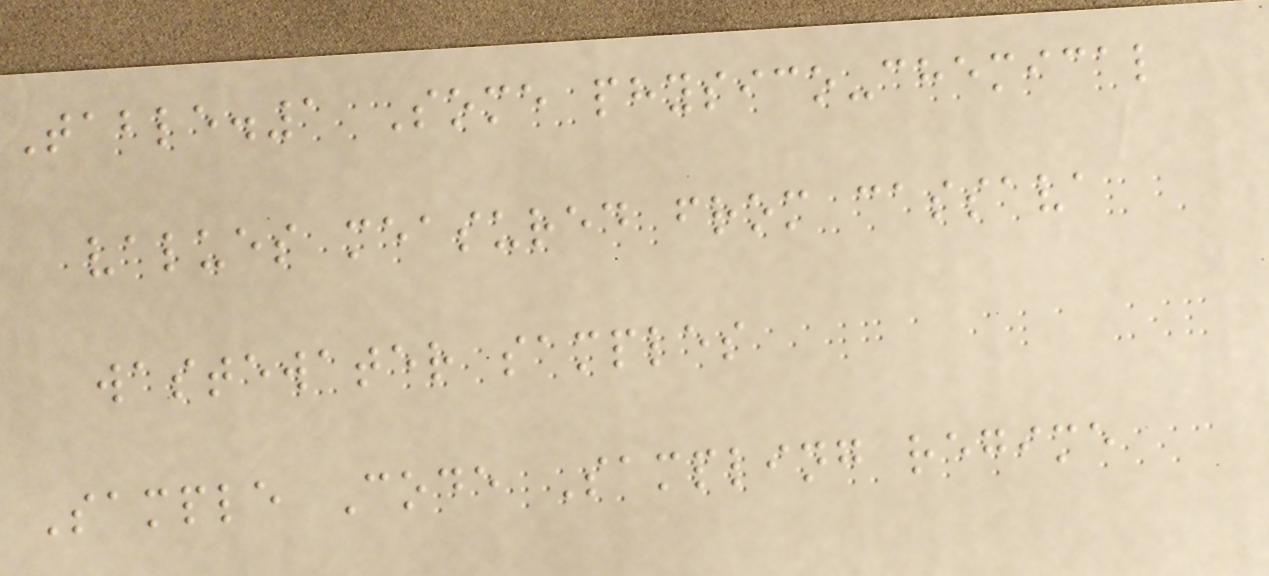Table.1 Some physico-chemical
values measured from cassava
wastewater samples
Sample Code Sampling regime
